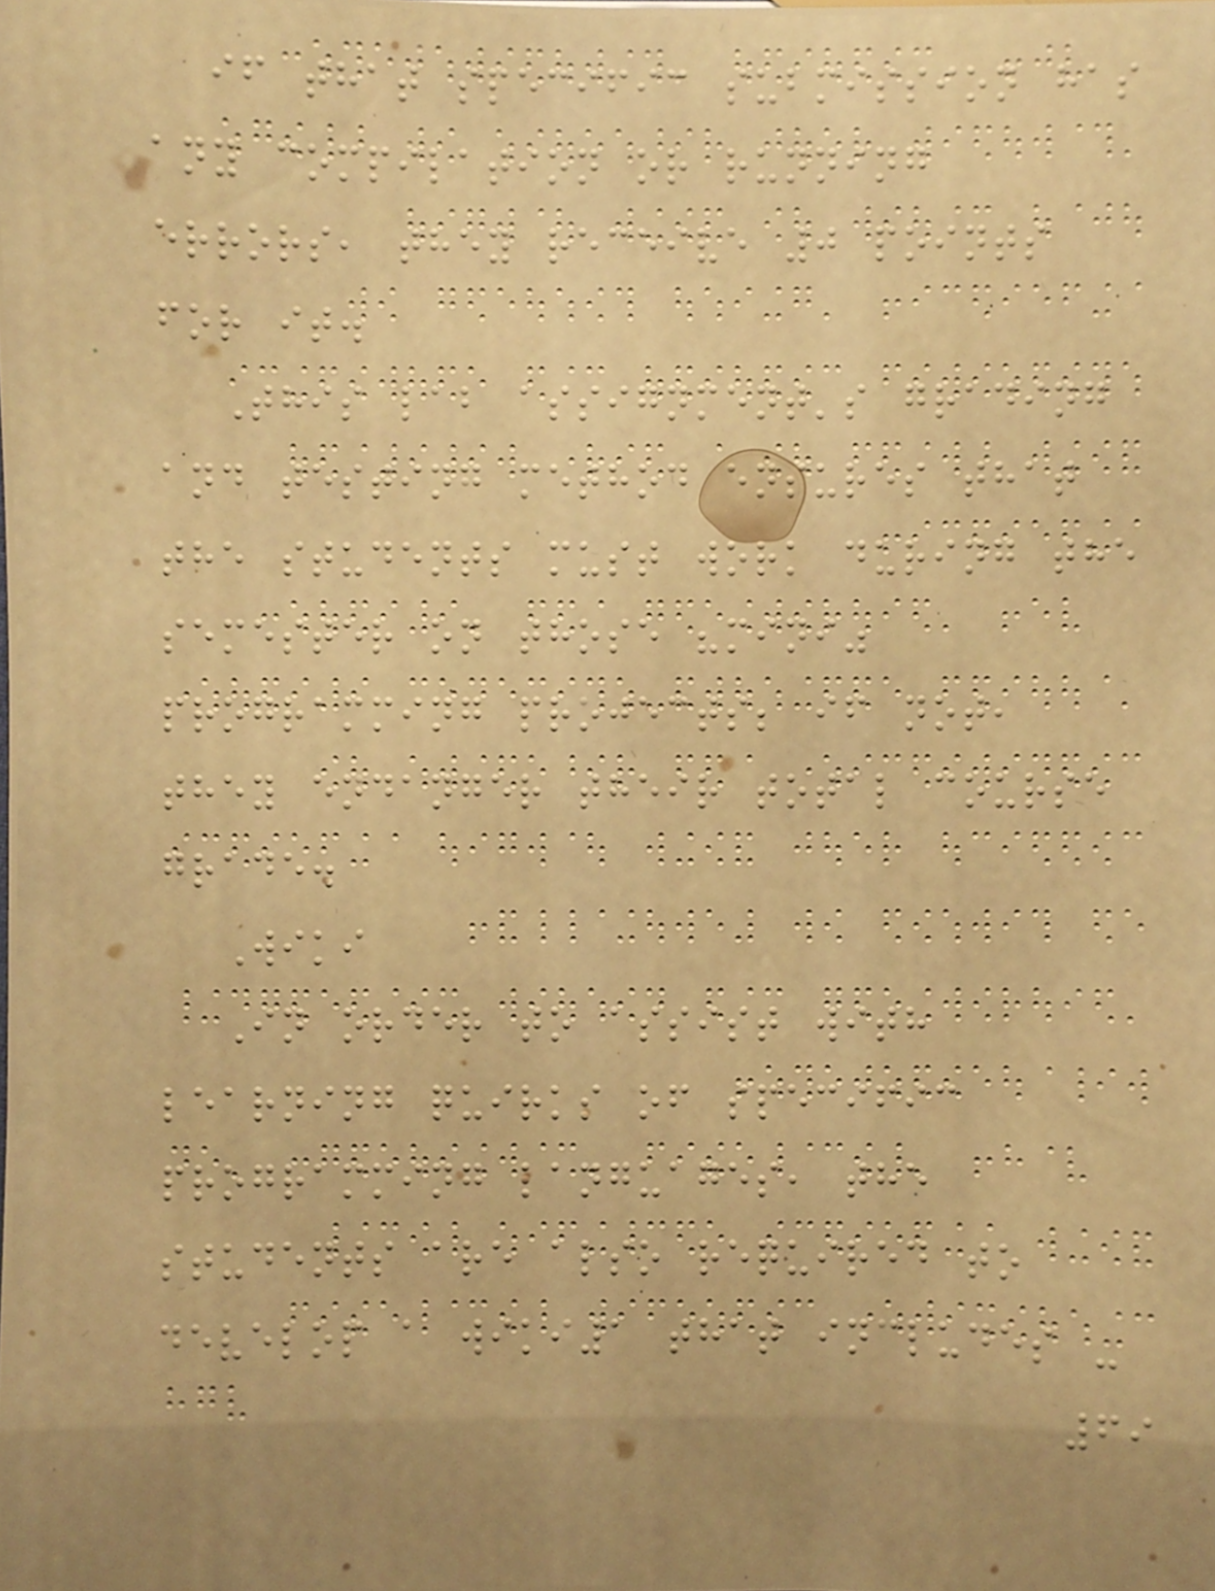if that specific submission has
any compilation or running
errors, they receive 0 points
for it.
This lab assignment's grading
and testing method ensures that
the students must work during the
semester on those "mini"
programming projects; if not,
they endanger their total course
grade.
Wiki
In order to assist with
learning quirks of specific
programming languages, the
students are also required to
develop a wiki1 that includes -
69
